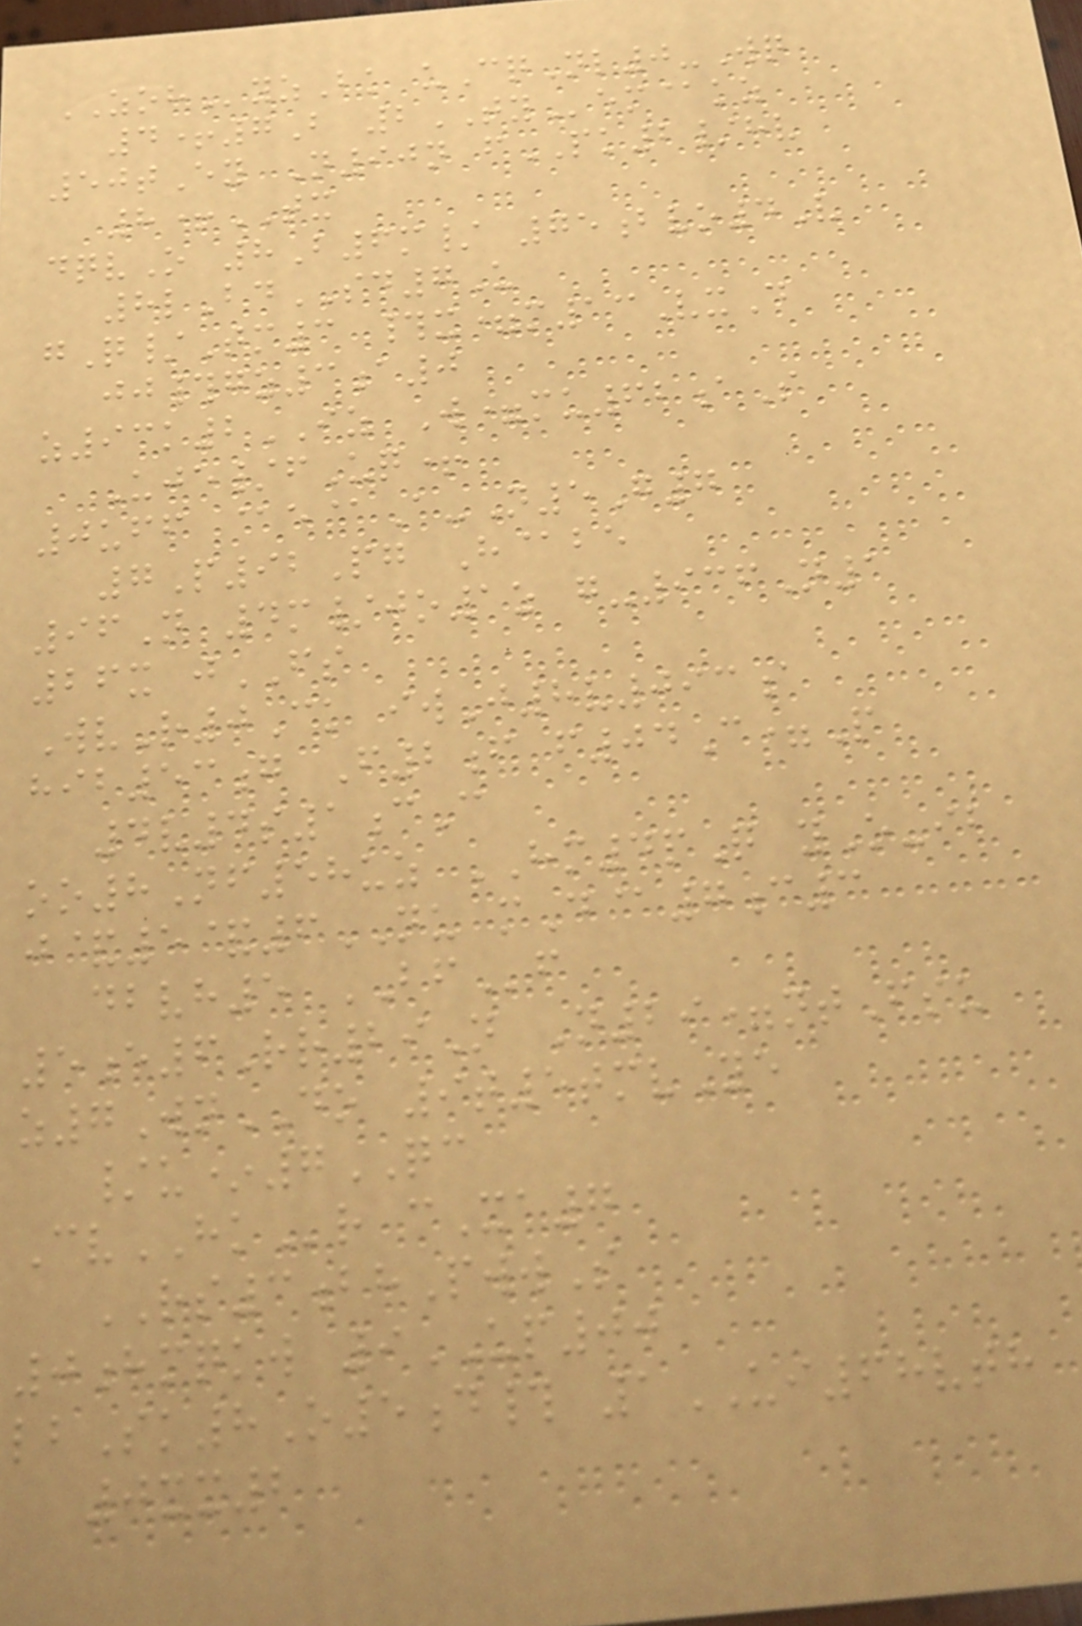ZOHyzBk uCqNl0-Wq
4+7B 2TYem@kz
50tEy N90n fPK2/hv
8+TX
dqvO 8B6m/ 75bvo4V
8lBdSD7U
gQ/Tm3 #x=m13VxD
jj#gz3a0
z93k2IZ W=mu62aS
Uje/fUq+
0uff @e@A-N5G7
7P92Pg H@be
96N 4m/jo1z g-936N1
26x jFS
WvR0Ck iwJ8v093a
hib53g F2f f04C=P
4v4s1cC
oo8Nf58uz HM4pQ yO-ib
j&5&6NU mD@7c3
dbvh5 BFf
5e6Rr29N N29=ntFsu
z7WnDO 9t5tmvYe
/u*7QC
CvHKr cXa7
RS3bhPwwS
0hmqkw 9UP00
lbSk8O5d# 1UI68vth
0xx2
